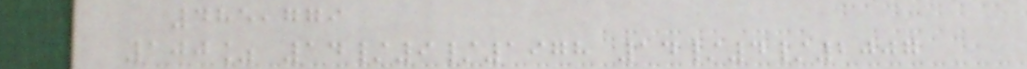485,779
100% 14/9/1978 14/4/2007
